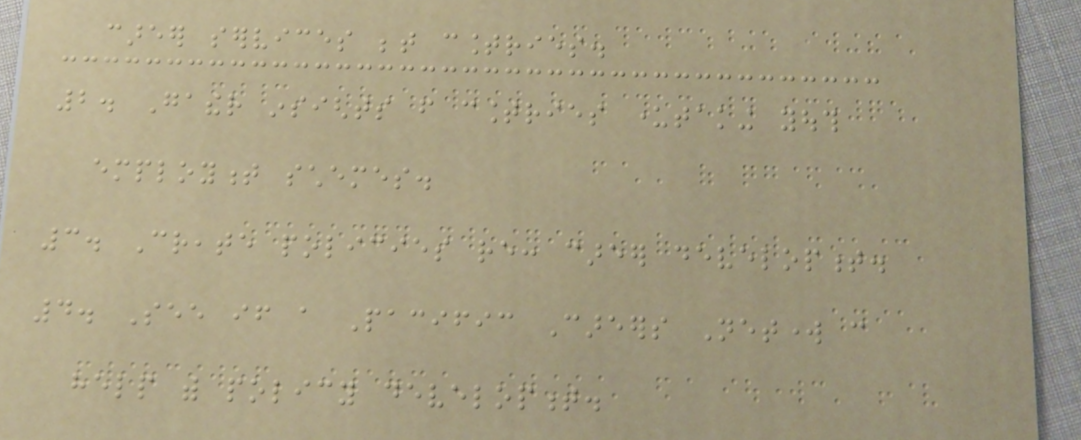career services between countries.
2. Gather insights from countries undertaking youth
employment schemes.
3. Create policies re: career development.
4. See if a Pacific Careers Network can
help with policy development.
